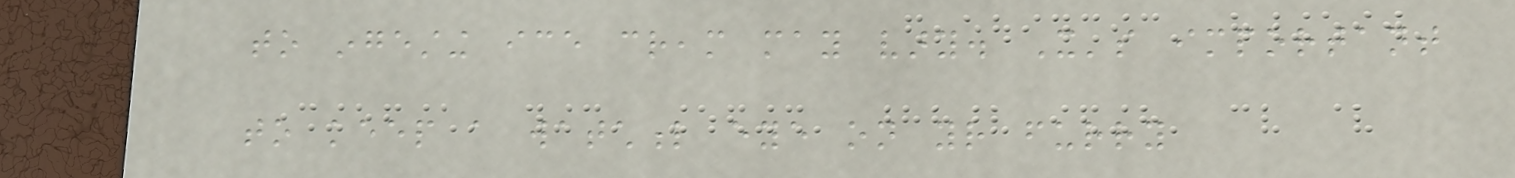to ingesting ice cream may vary. It's important
to keep a watchful eye on your furry
